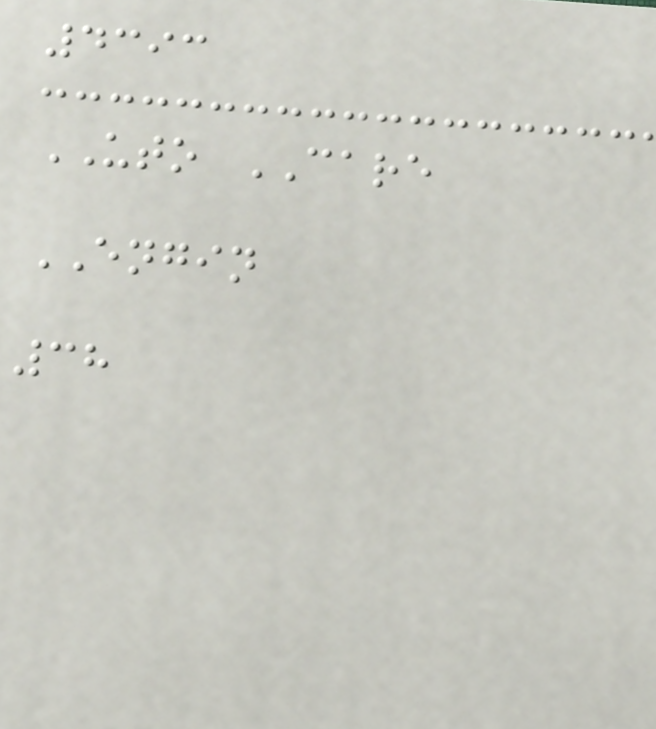4393
UTO CARE
ENGIN
38
